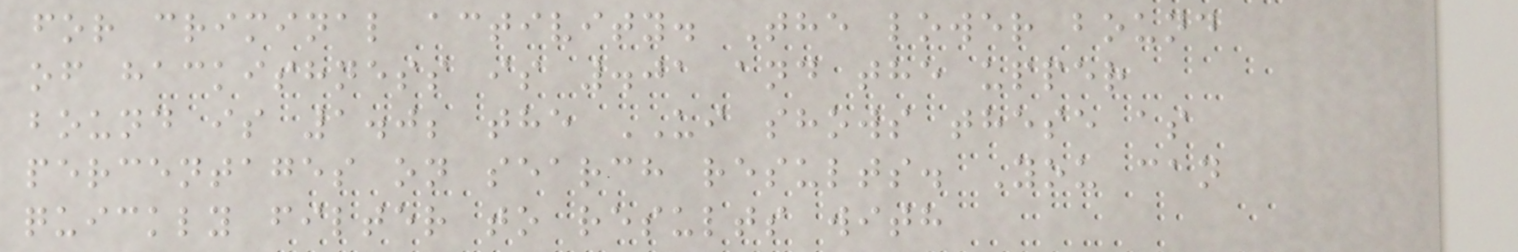for criminal activity. The lower bound
of hackishness is .01 and the upper
bound is 1.0; the UI shows these as
percentages on search results. You can
quickly filter to results with
